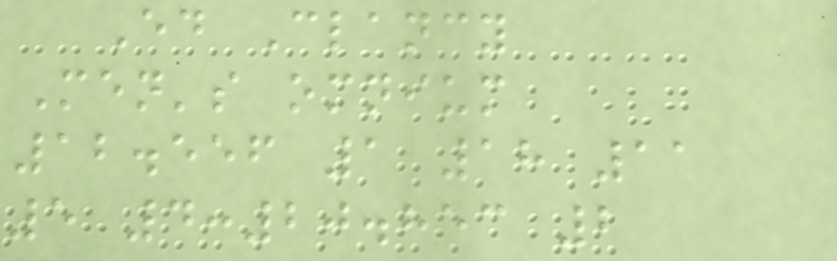Ed Clancy
Men's omnium
12.556 1 18 11
5 4:20.853 2
